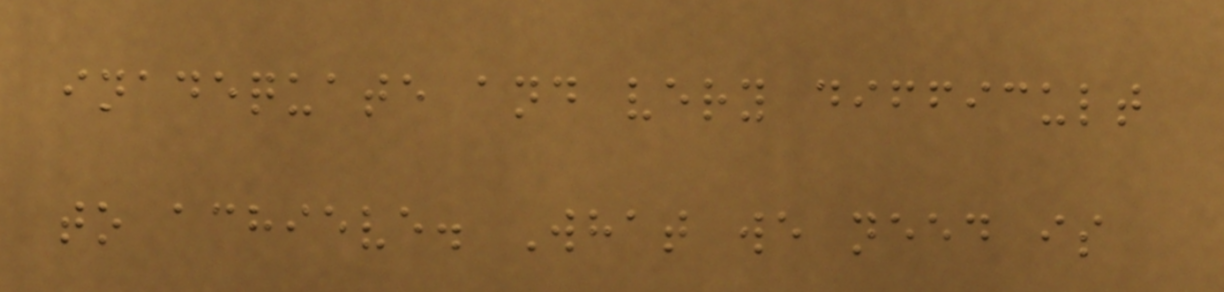inadequate and very difficult
to achieve. What we need is
